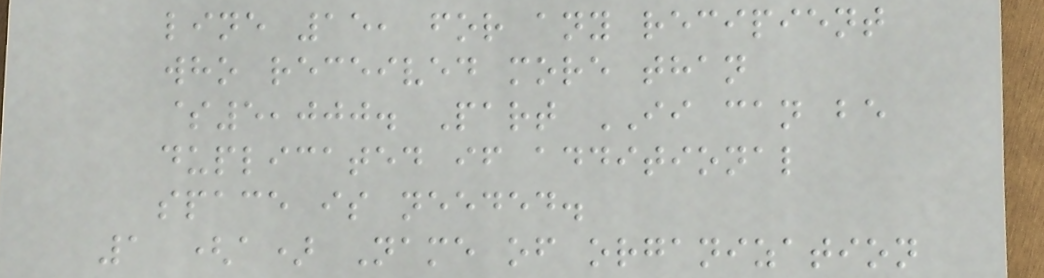line 15, for any recipient
who received more than
$5,000. Part II can be
duplicated if additional
space is needed.
1 (a) Name of organization
